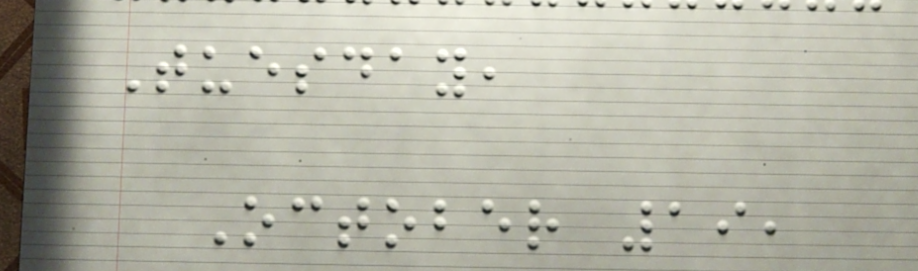Tuesday,
October 19,
